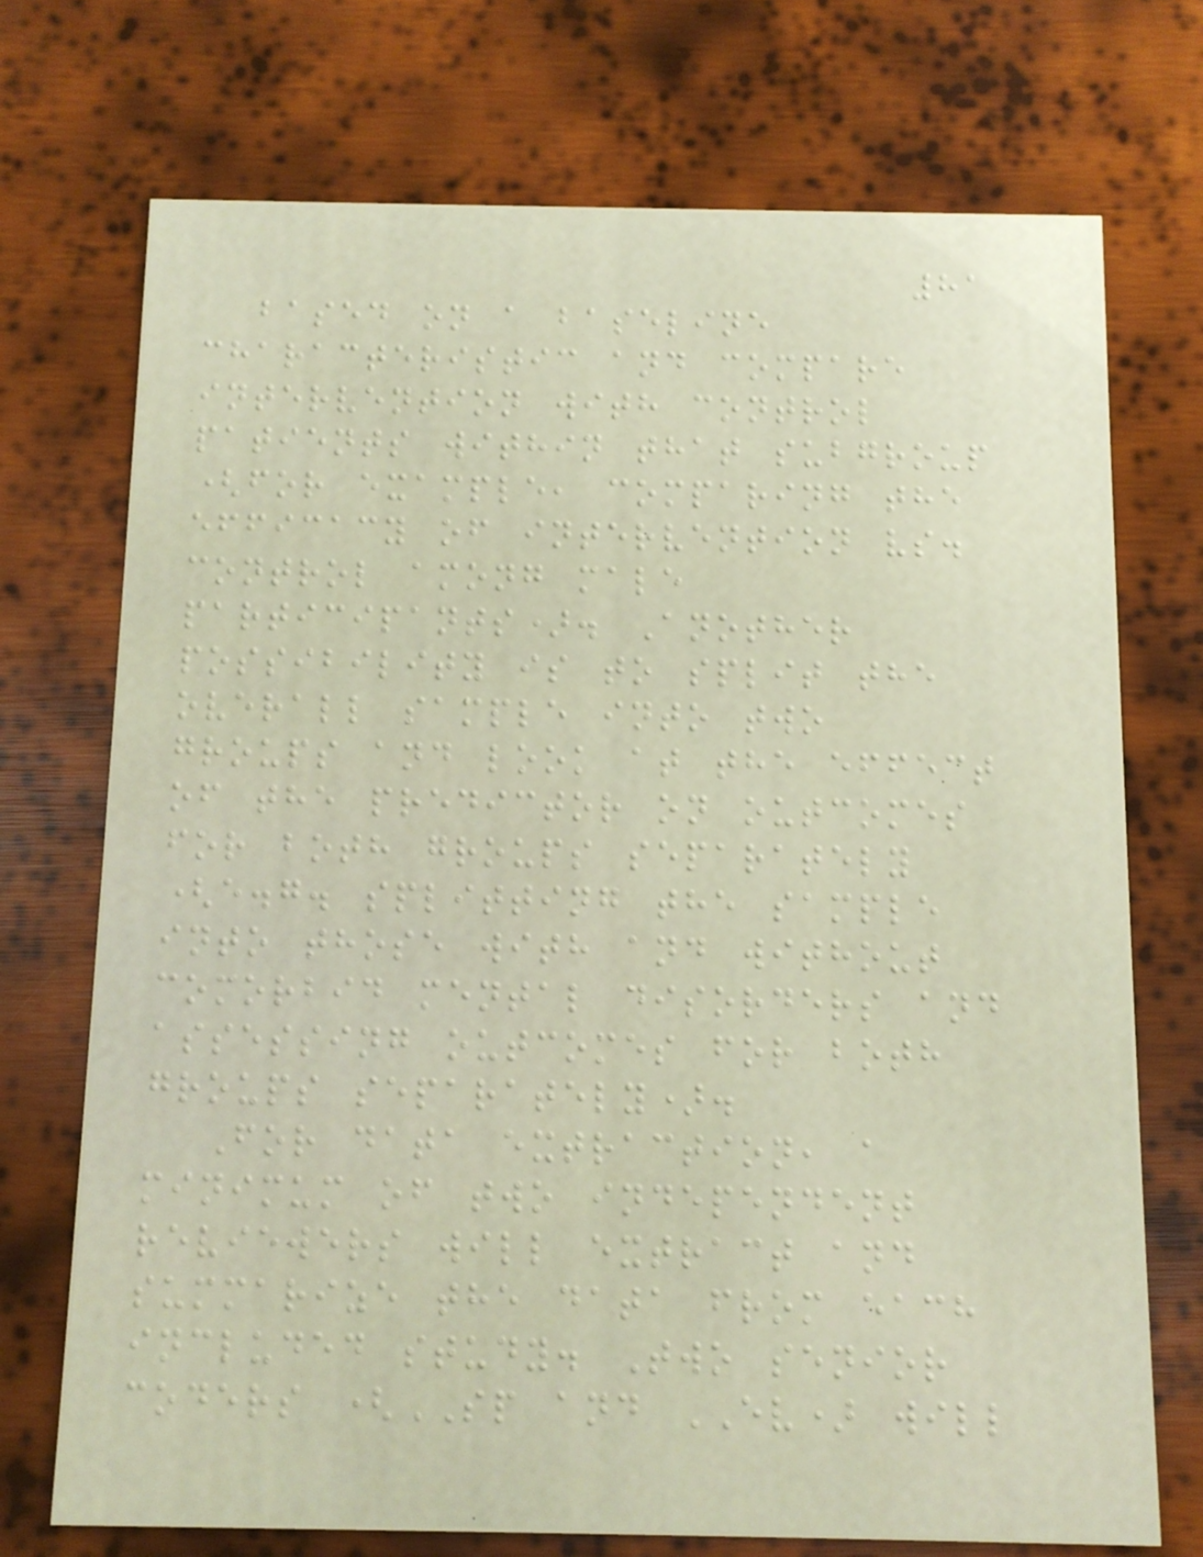81
based on a baseline
characteristic and compare
intervention with control
patients within that subgroup
(for example, comparing the
efficacy of intervention vs.
control among male
participants). Another
possibility is to split the
overall sample into two
groups and look at the effect
of the predictor on outcomes
for both groups separately
(e.g. splitting the sample
into those with and without
comorbid mental disorders and
assessing outcomes for both
groups separately).
For data extraction, a
minimum of two independent
reviewers will extract and
summarize the data from each
included study. Two senior
coders (SP and EV) will
